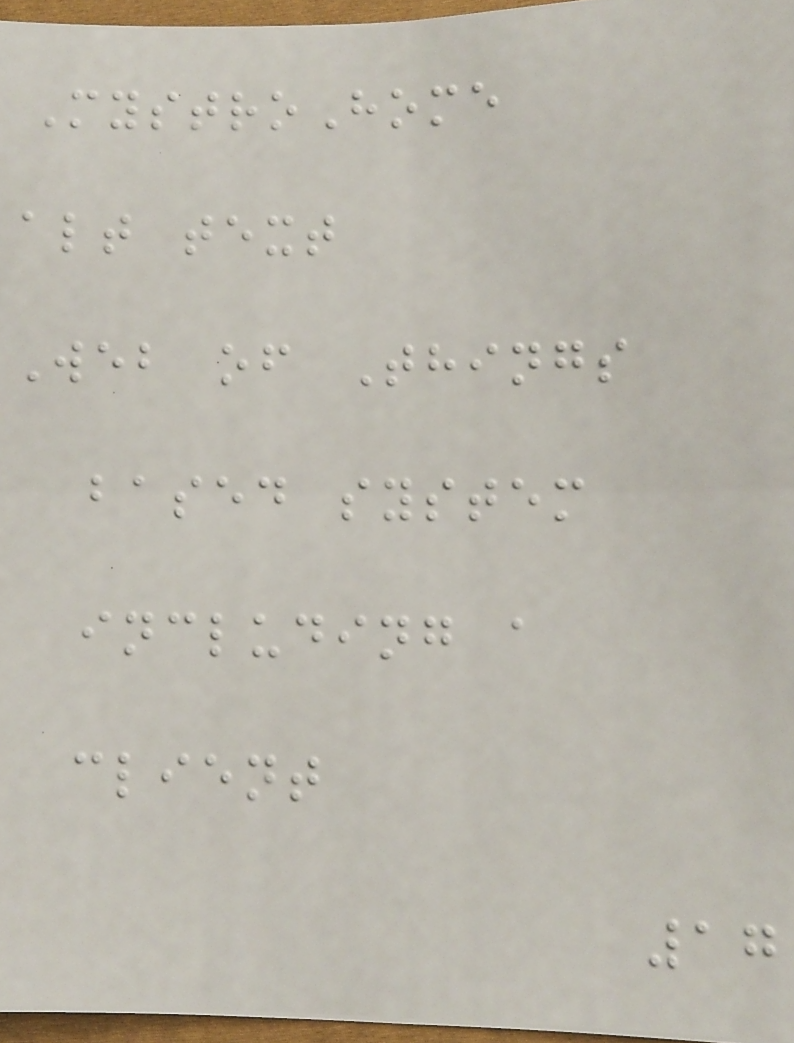MystroHome
alt text
Web of Things
based system
including a
client
17
